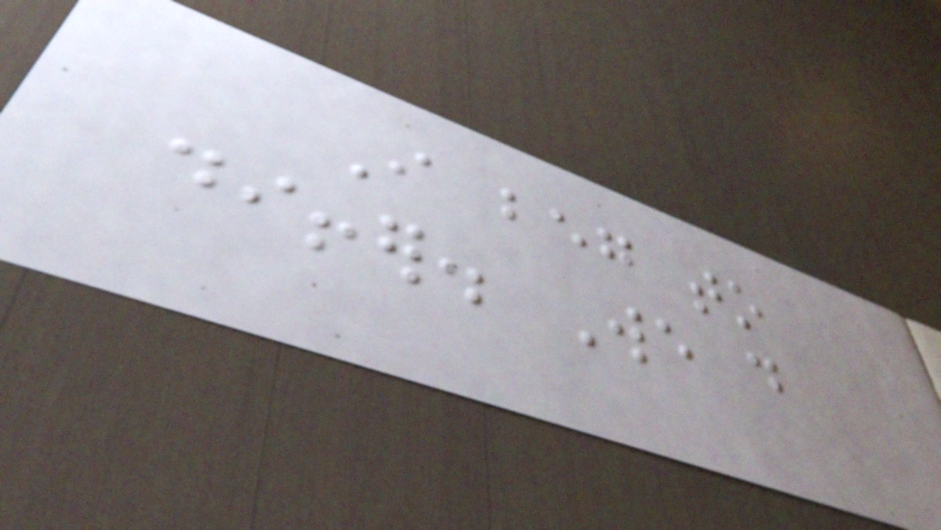I beg to
differ. We do
